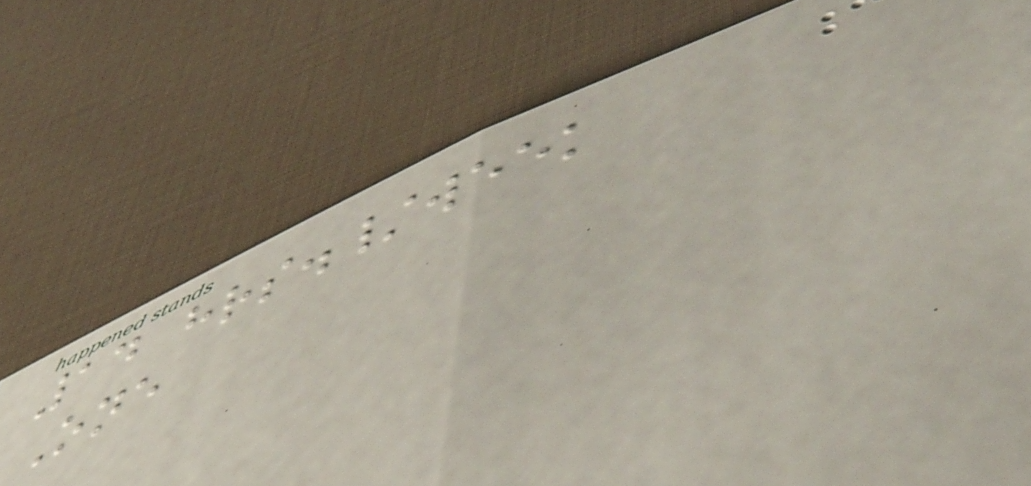14 hrs./week
One
